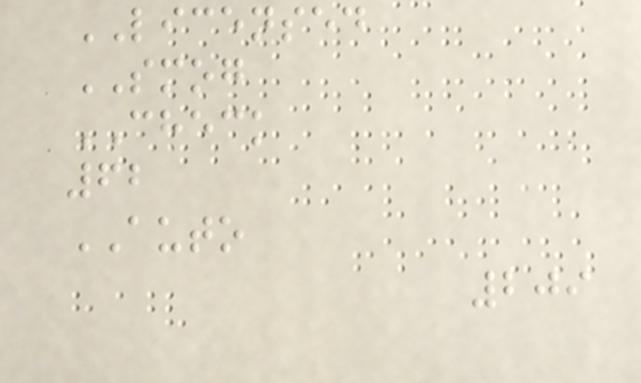LICENSED
SMOG
CHECK
62
AUTO
209
